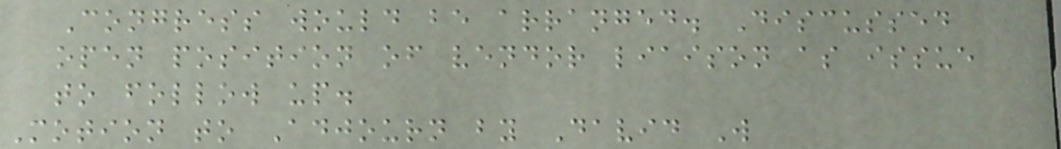Congress would be arranged. Discussed
open position of vendor liaison as issue
to follow up.
Motion to Adjourn by David W
